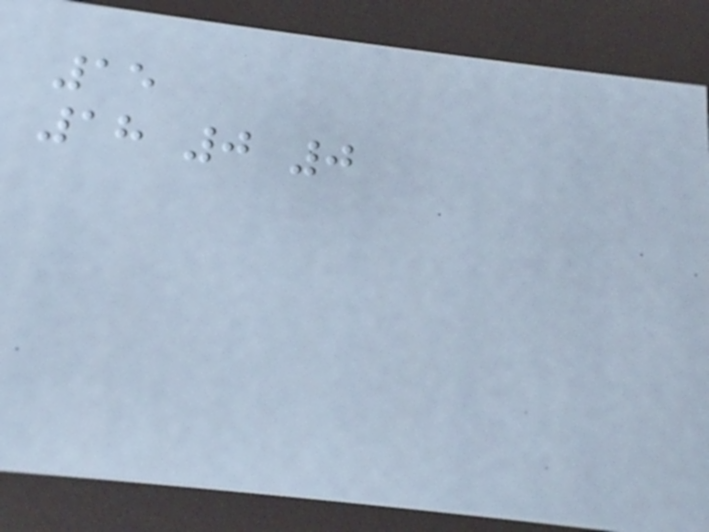15
18 0 0
